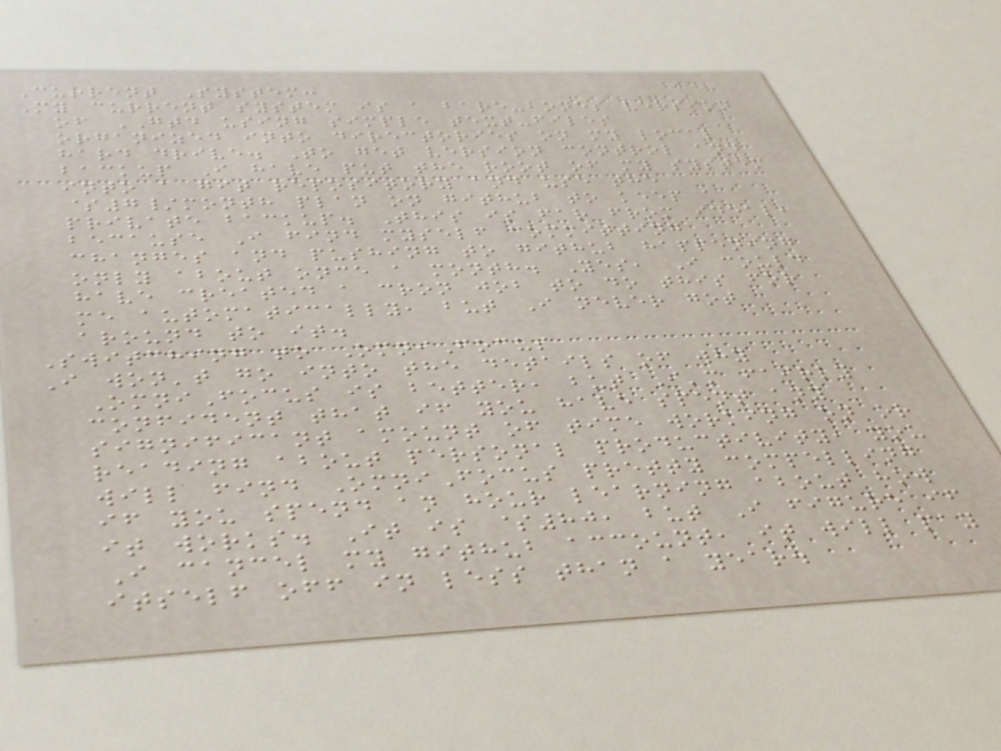Current System:
My current system is a bare-bones version
of GTD using simple text-files
organized into directories on my local
hard drive. To get version control and
backup I have put the root of my system
into a git repository and use the
$7/month plan on github to keep a
private backup. This is far from ideal,
because I find myself committing
changes and pushing to github happening
only about once a month. Yes, I could
have created a cron job to do this for
me automatically, but I never got
around to it.
Switching to OmniFocus
I won't go into the details of why
OmniFocus is better, but I'm fairly
confident that if you have spent any
significant amount of time working on or
reading about personal productivity, you
will find OmniFocus pretty compelling
if you spend an hour learning about how
it works. It is $80, but I figure if
I cancel my github account, it will pay
itself off in less than a year.
